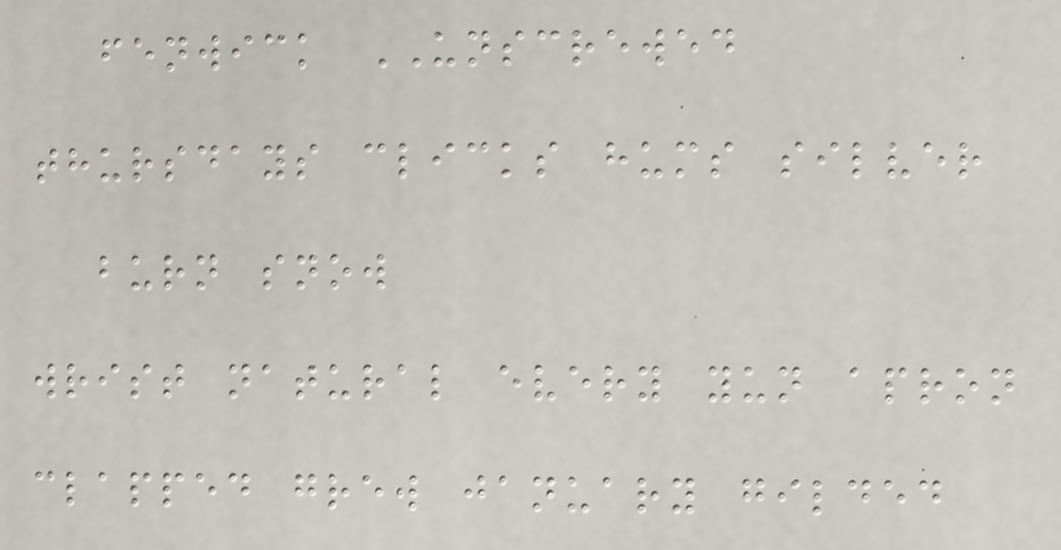fenwick UNSCREWED
thursdays clicks hums silver
burn snow
wrist natural every yun apron
clapped grew january gilded
